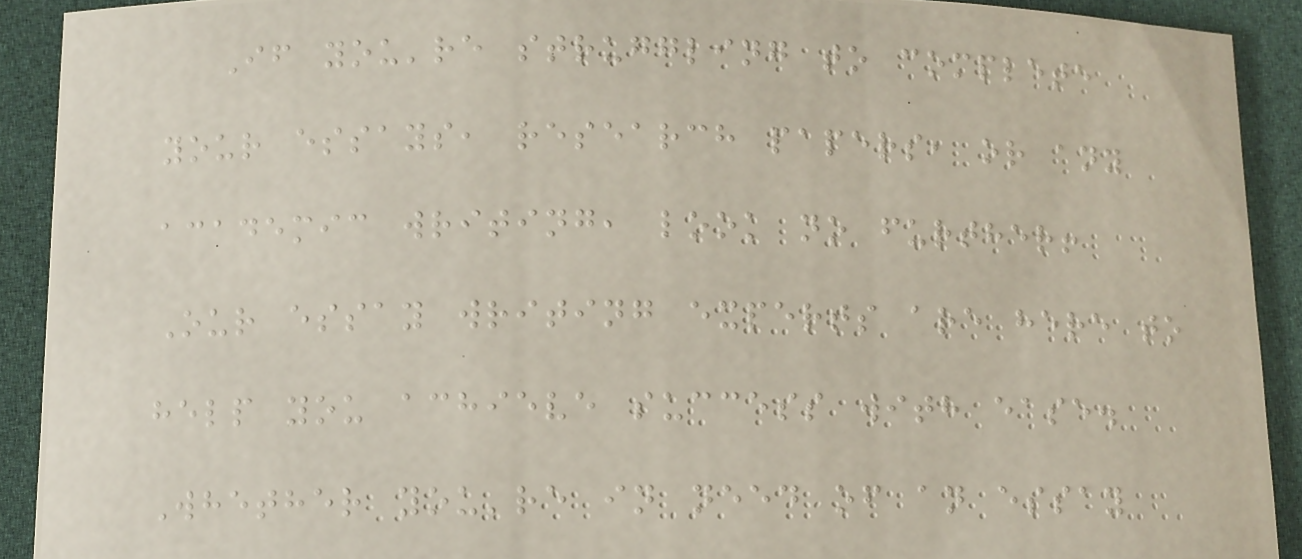If you're struggling to complete
your essays, research papers, or any
academic writing, look no further!
Our essay writing experts are here to
help you achieve success with ease.
Whether you're in need of an essay
